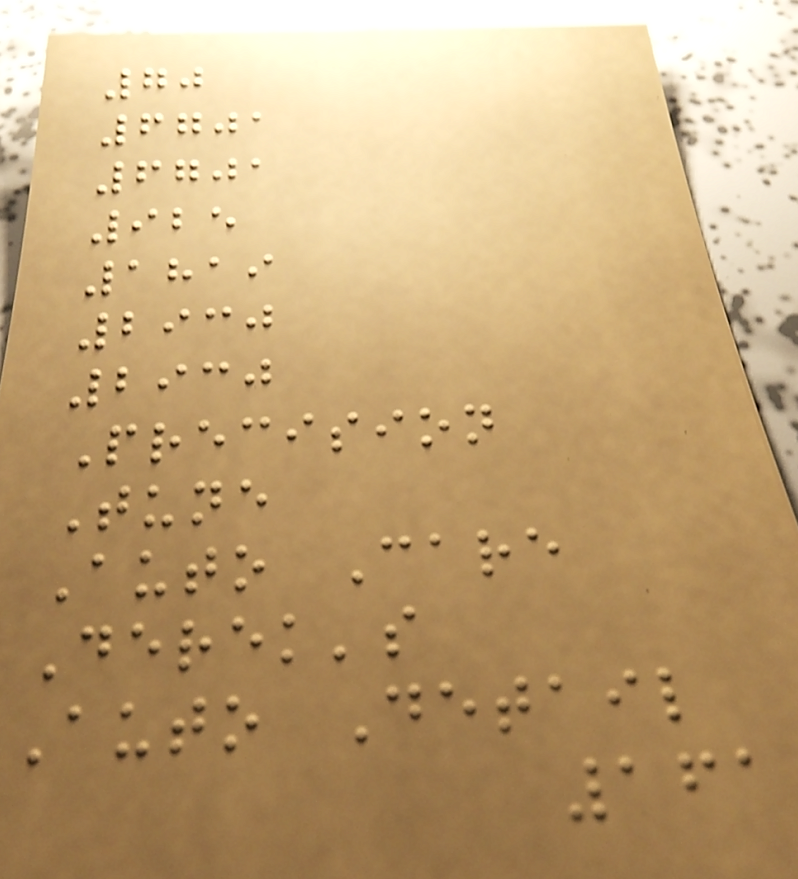70
6701
6701
925
1819
2930
2930
Precision
Tune
Auto Care
Derek's
Auto Detail
161
